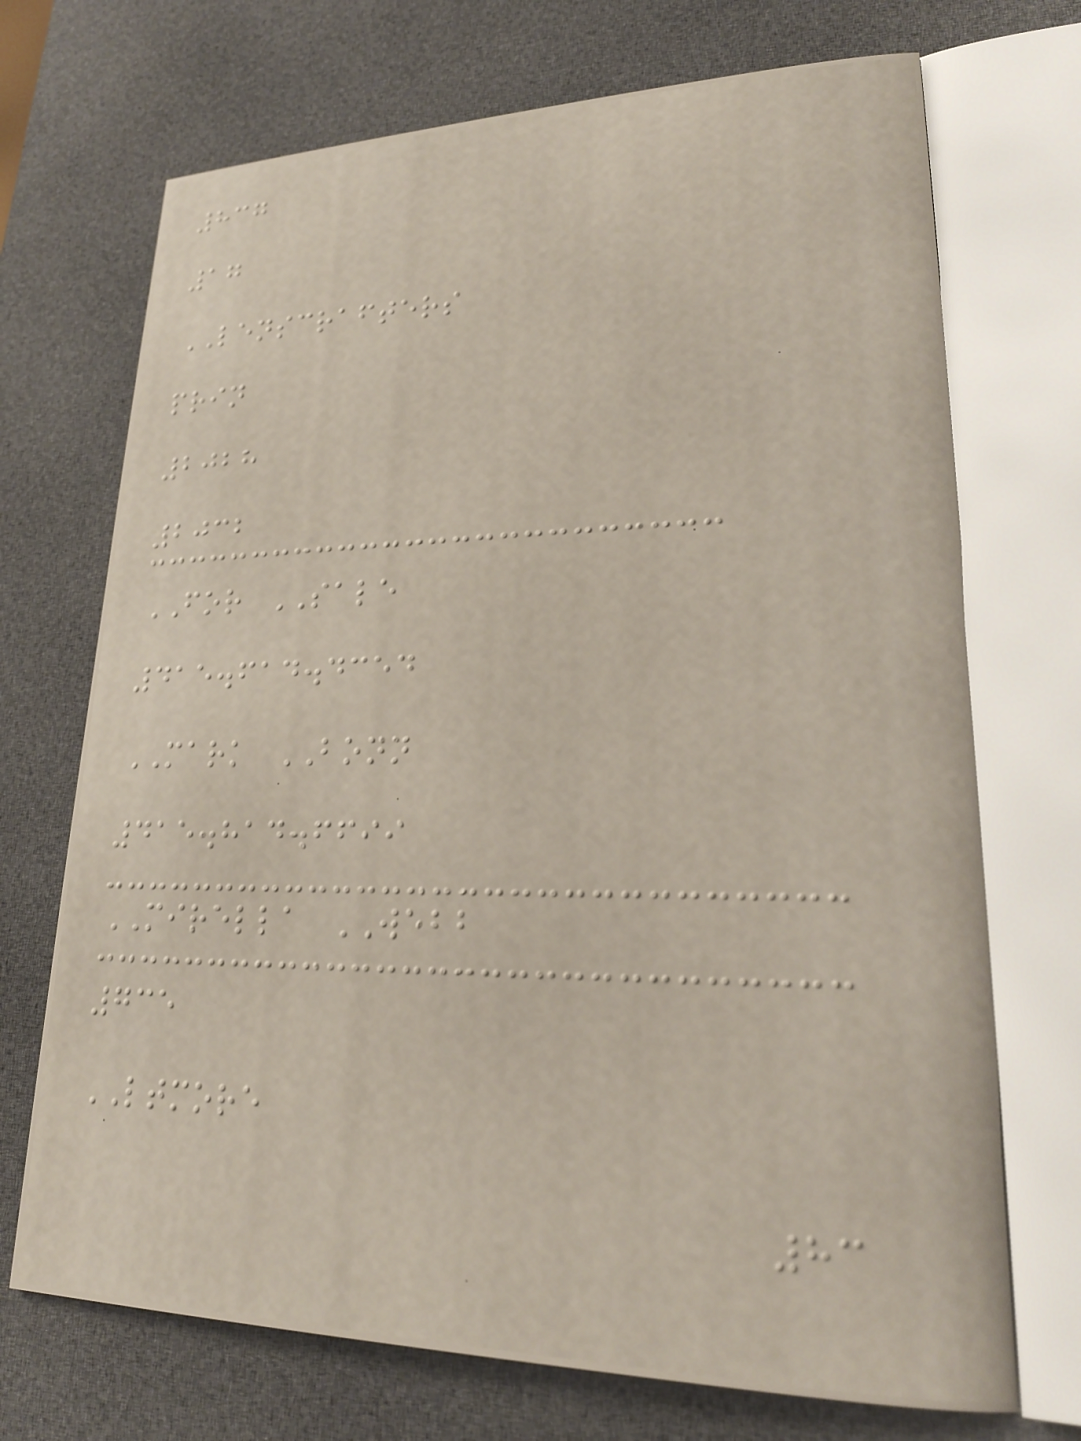837
17
LENSCRAFTERS
prin
2028
2032
FOR SALE
415.614.4354
MARK BONN
415.814.6699
MIRELLA WEBB
735
LTMORE
83
